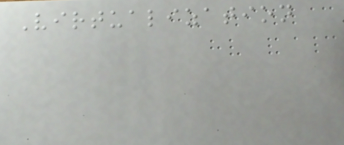Virtualization
